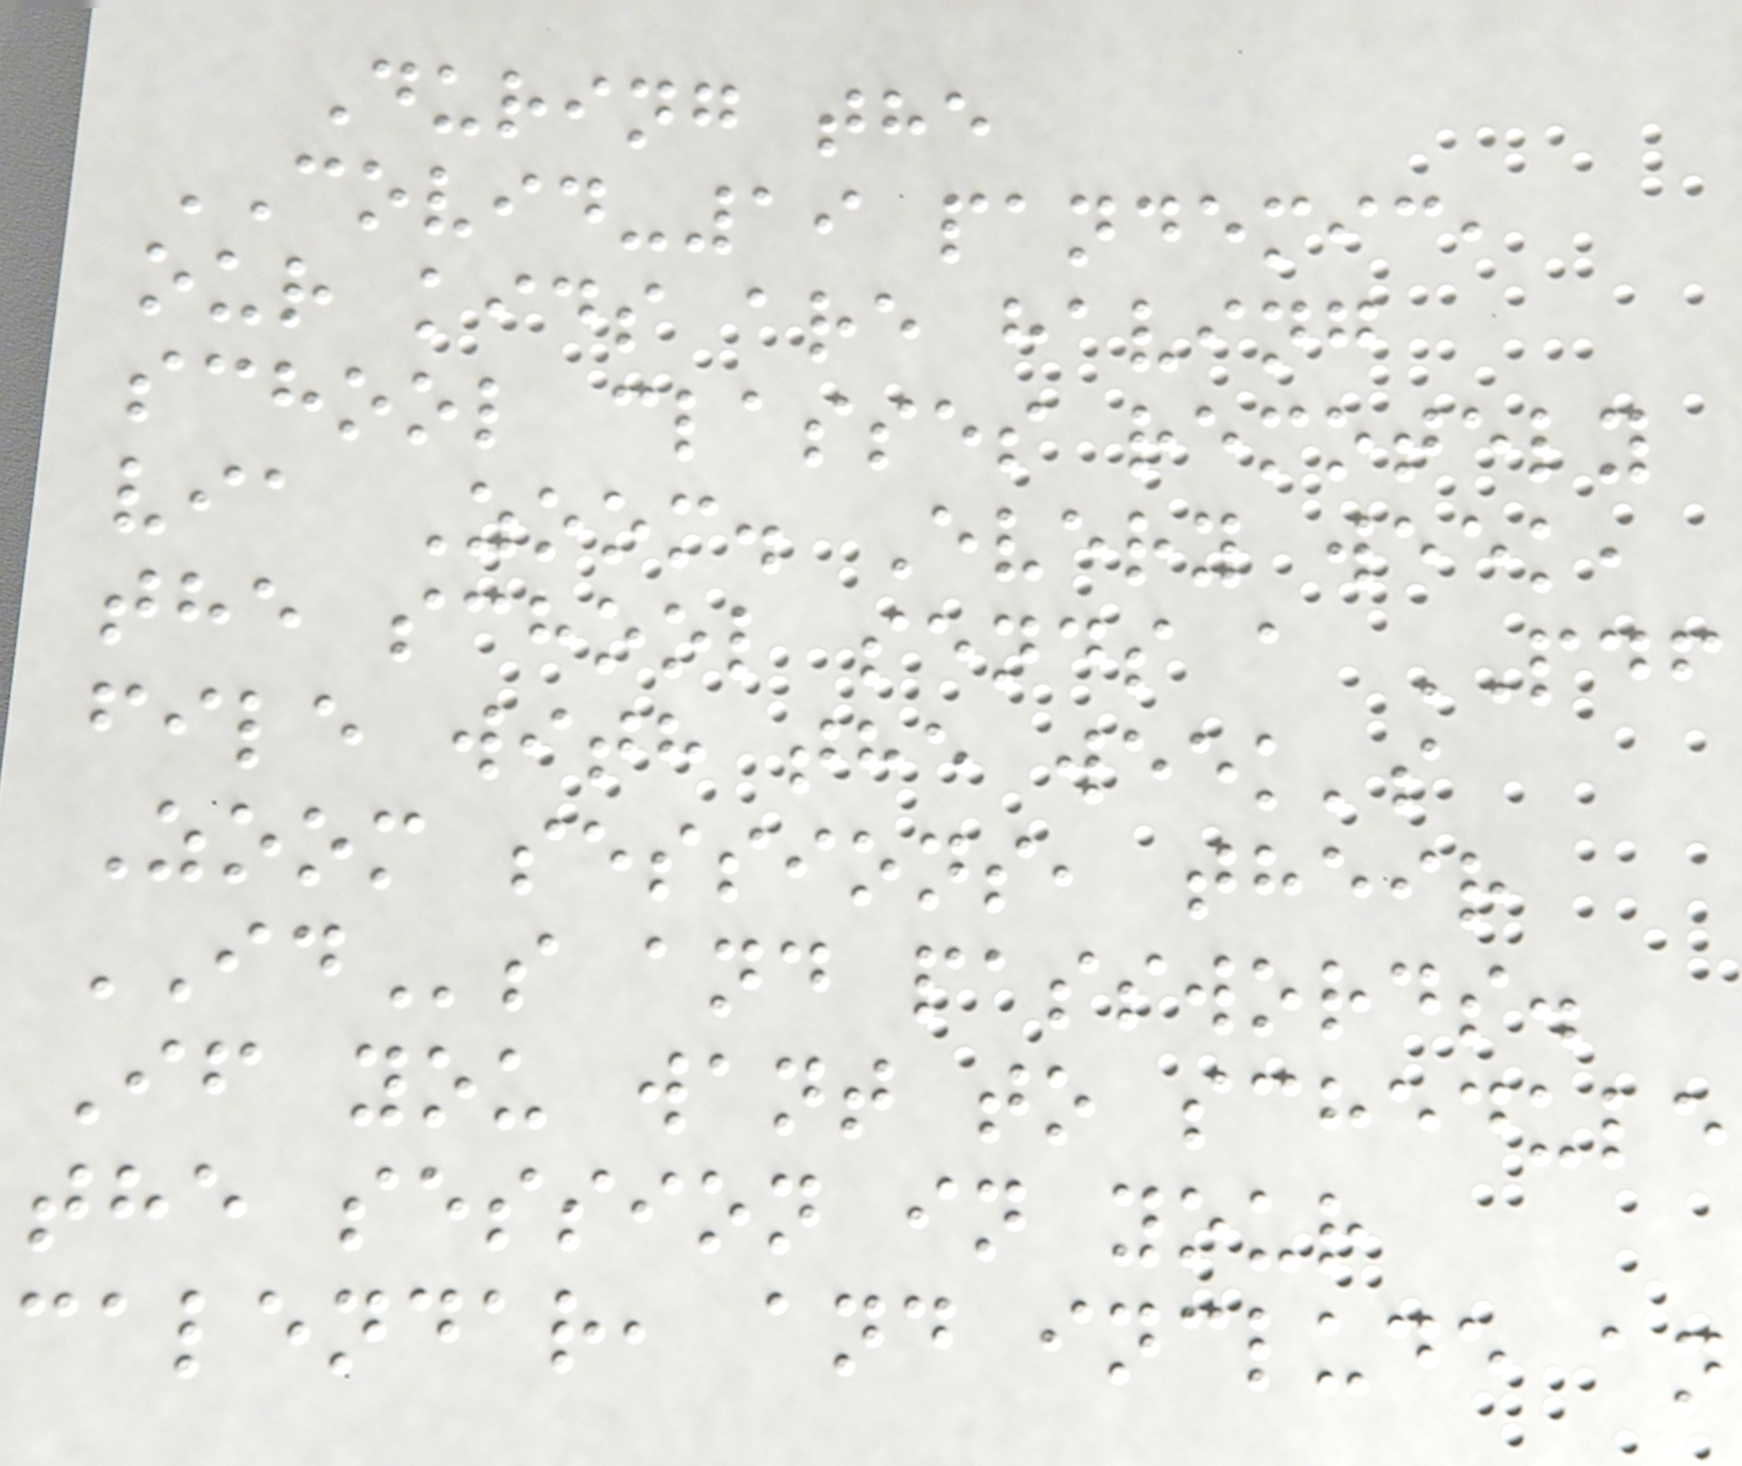During the
COVID-19 pandemic,
our kids are having
school classes remotely
via Zoom. Every week,
the school sends a PDF
file with the week's
Zoom sessions, their
IDs and passwords.
If you want to schedule
the session in your
calendar, and include an
